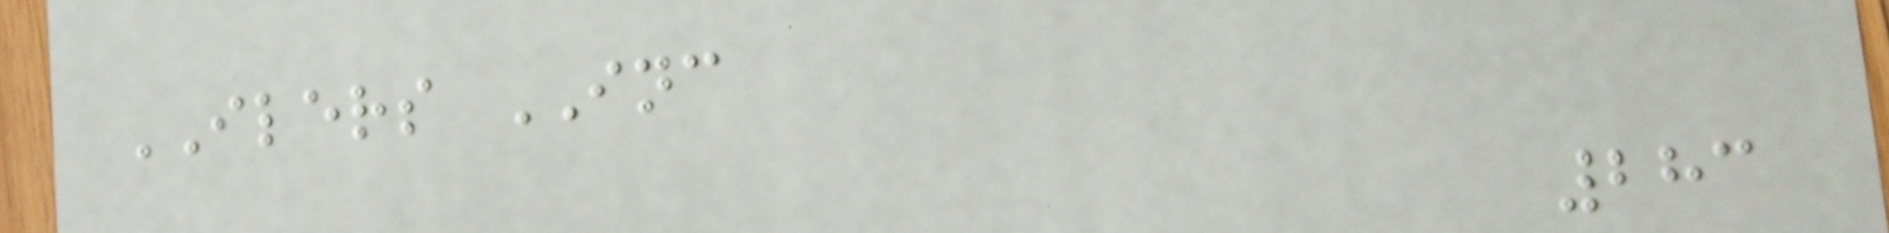ILERS INC
283
